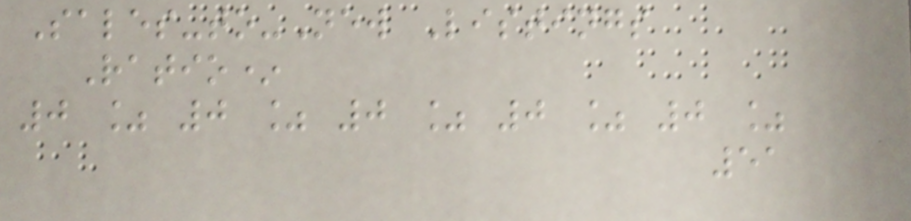Sales-to-New Listings
Ratio*
0 % 0 % 0 % 0 % 0 %
51
